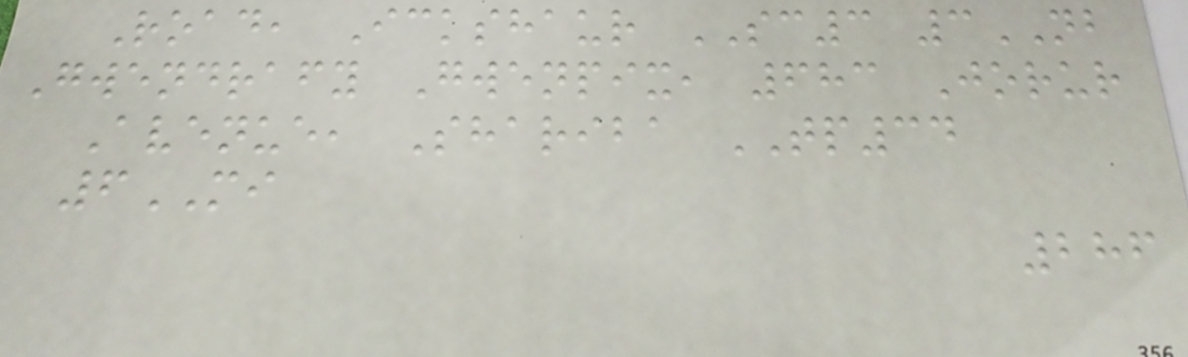Road, Ickshaur SC3 3NB
Gwendrafy Gwenpix, 683 Jorur
Avenue, Shariba TP34
6MI
286
